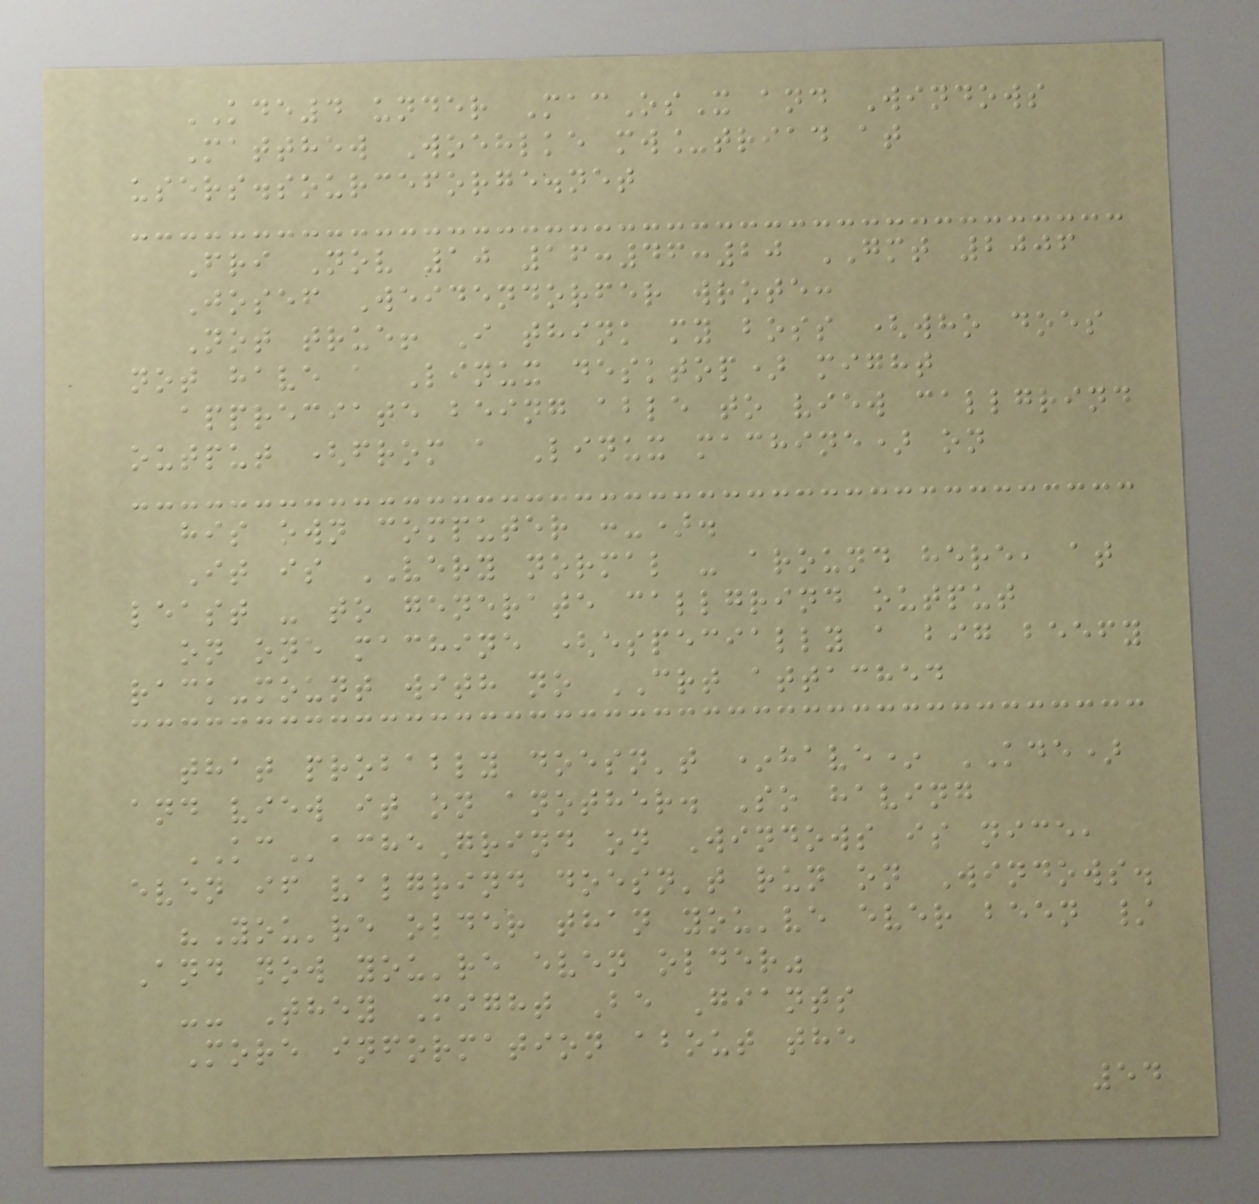KDE4 under MacOsX and Windows
Matthew Woehlke mw_triad at
users.sourceforge.net
Fri Nov 10 16:46:20 GMT 2006
Josef Weidendorfer wrote:
Not true! I think my boss (who does
not have a Linux desktop) might
appreciate being able to view callgrind
output (from a Linux machine) on
his own computer :-).
It is VERY normal - around here, at
least - to generate callgrind output
on one machine (especially a big beefy
rack-mount with no CRT attached
that probably doesn't *have* KDE)
and view it on another. So having
KCacheGrind on Windows is nice,
even if valgrind doesn't run on Windows.
"You're older than you've ever been /
And now you're even older"
-- They Might Be Giants
More information about the
54
